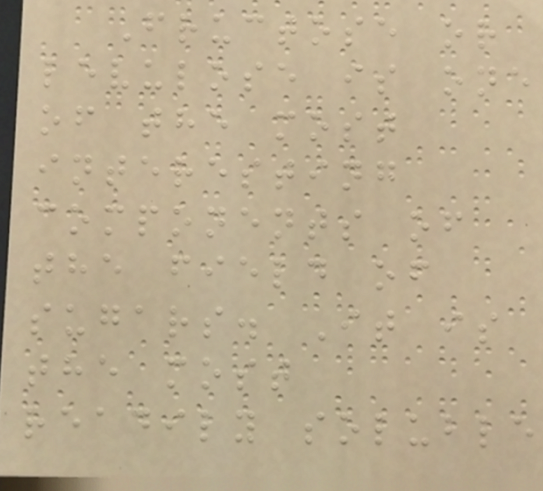Fructose or
levulose is one
of the most
interesting
components of
the field of
sugars. It is
the most
readily soluble
